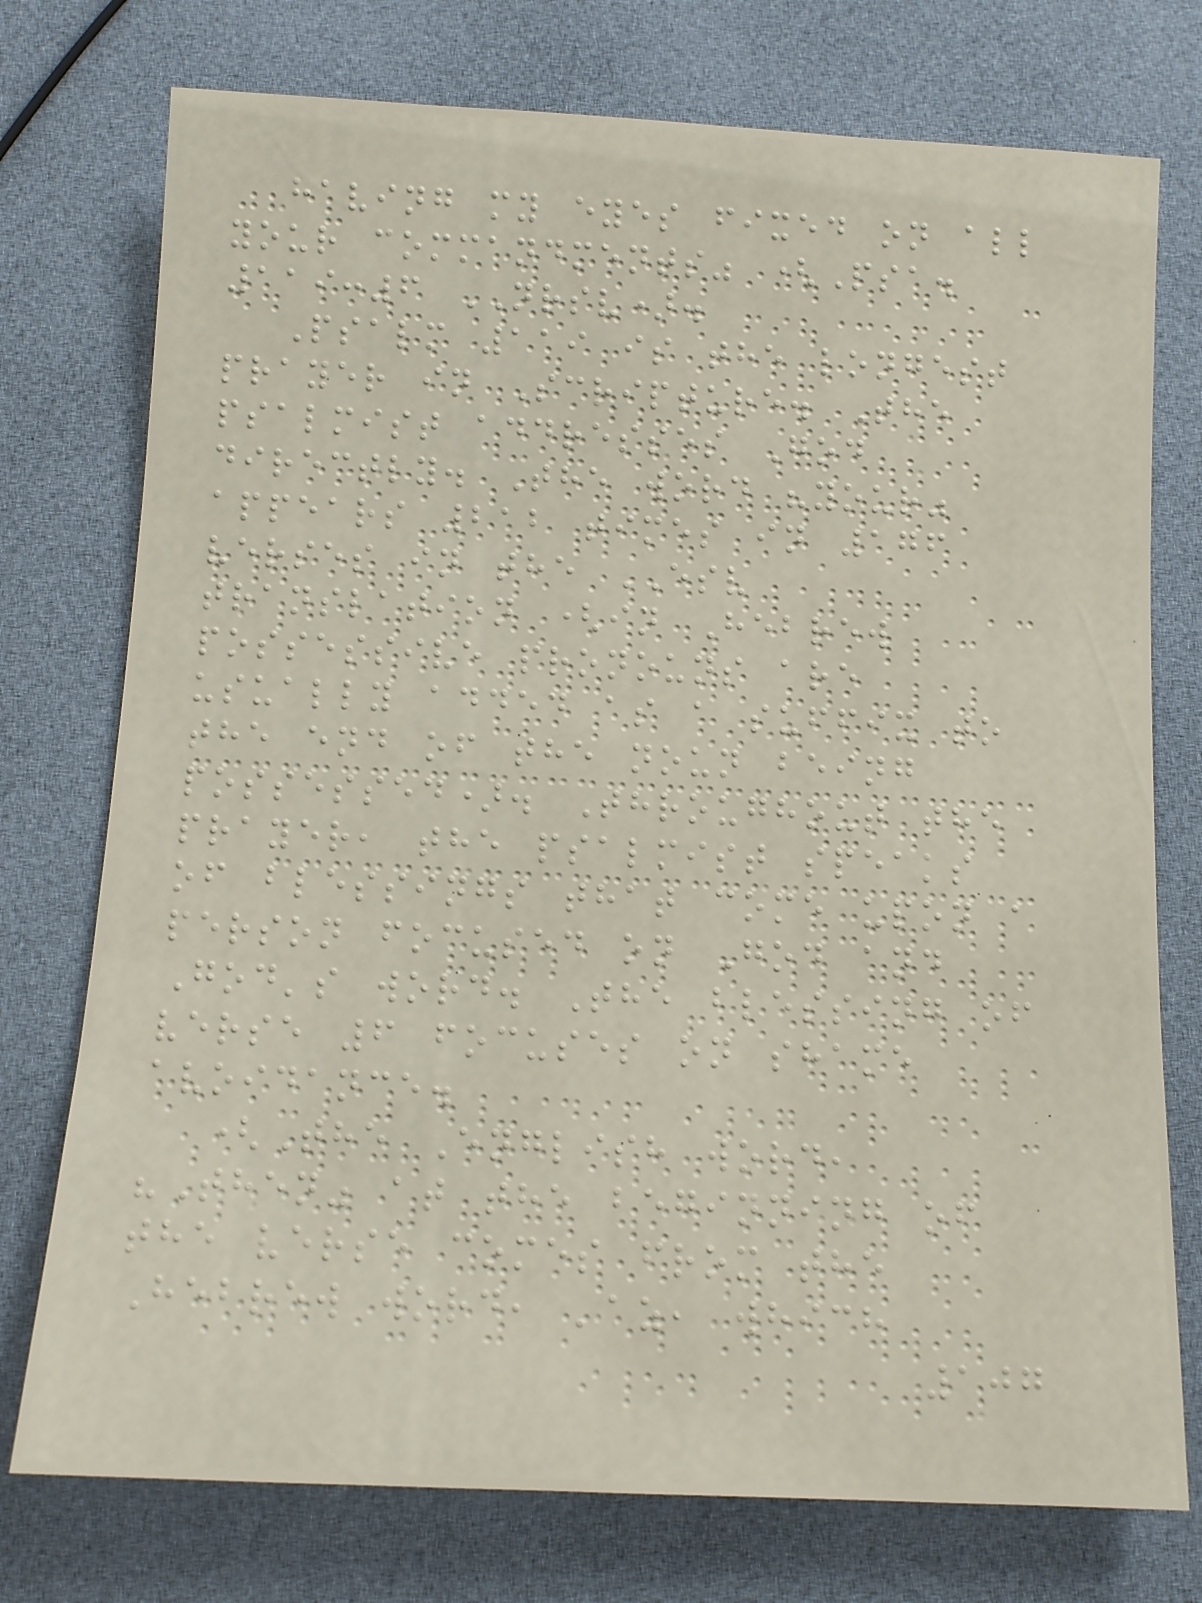having my eyes fixed on all
your commandments" (Psa.
119:6 NRSV).
Psalm 119 is the longest
prayer in Scripture. The
psalmist addresses God
directly. The word "your"
appears 212 times in 176
verses in the ESV
translation (in Hebrew
possessive pronouns are
usually added as a suffix to
the end of the noun being
possessed). Throughout the
prayer, the psalmist speaks
of blessings that come upon a
person focused on God and
God's word. The blessing of
verse 6 focuses on shame
avoidance.
(The English word,
"Then" at the beginning of
the verse comes from the
Hebrew word, 'az, which
107
